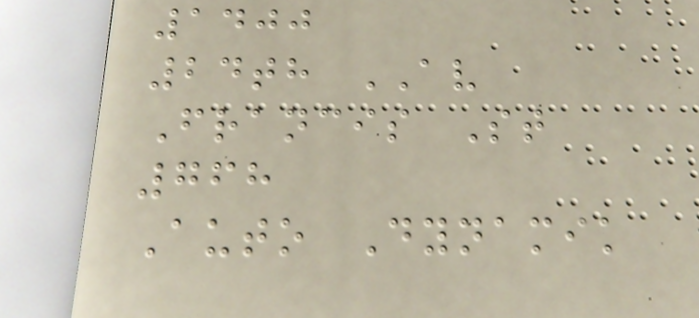1400
24th AV
Francis St
768
Auto Dynamik
